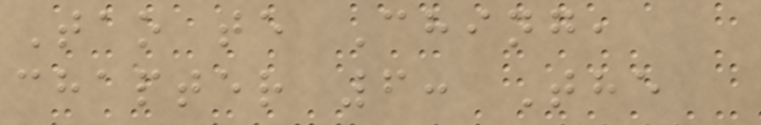Tao te Ching,
chapter 6: The
